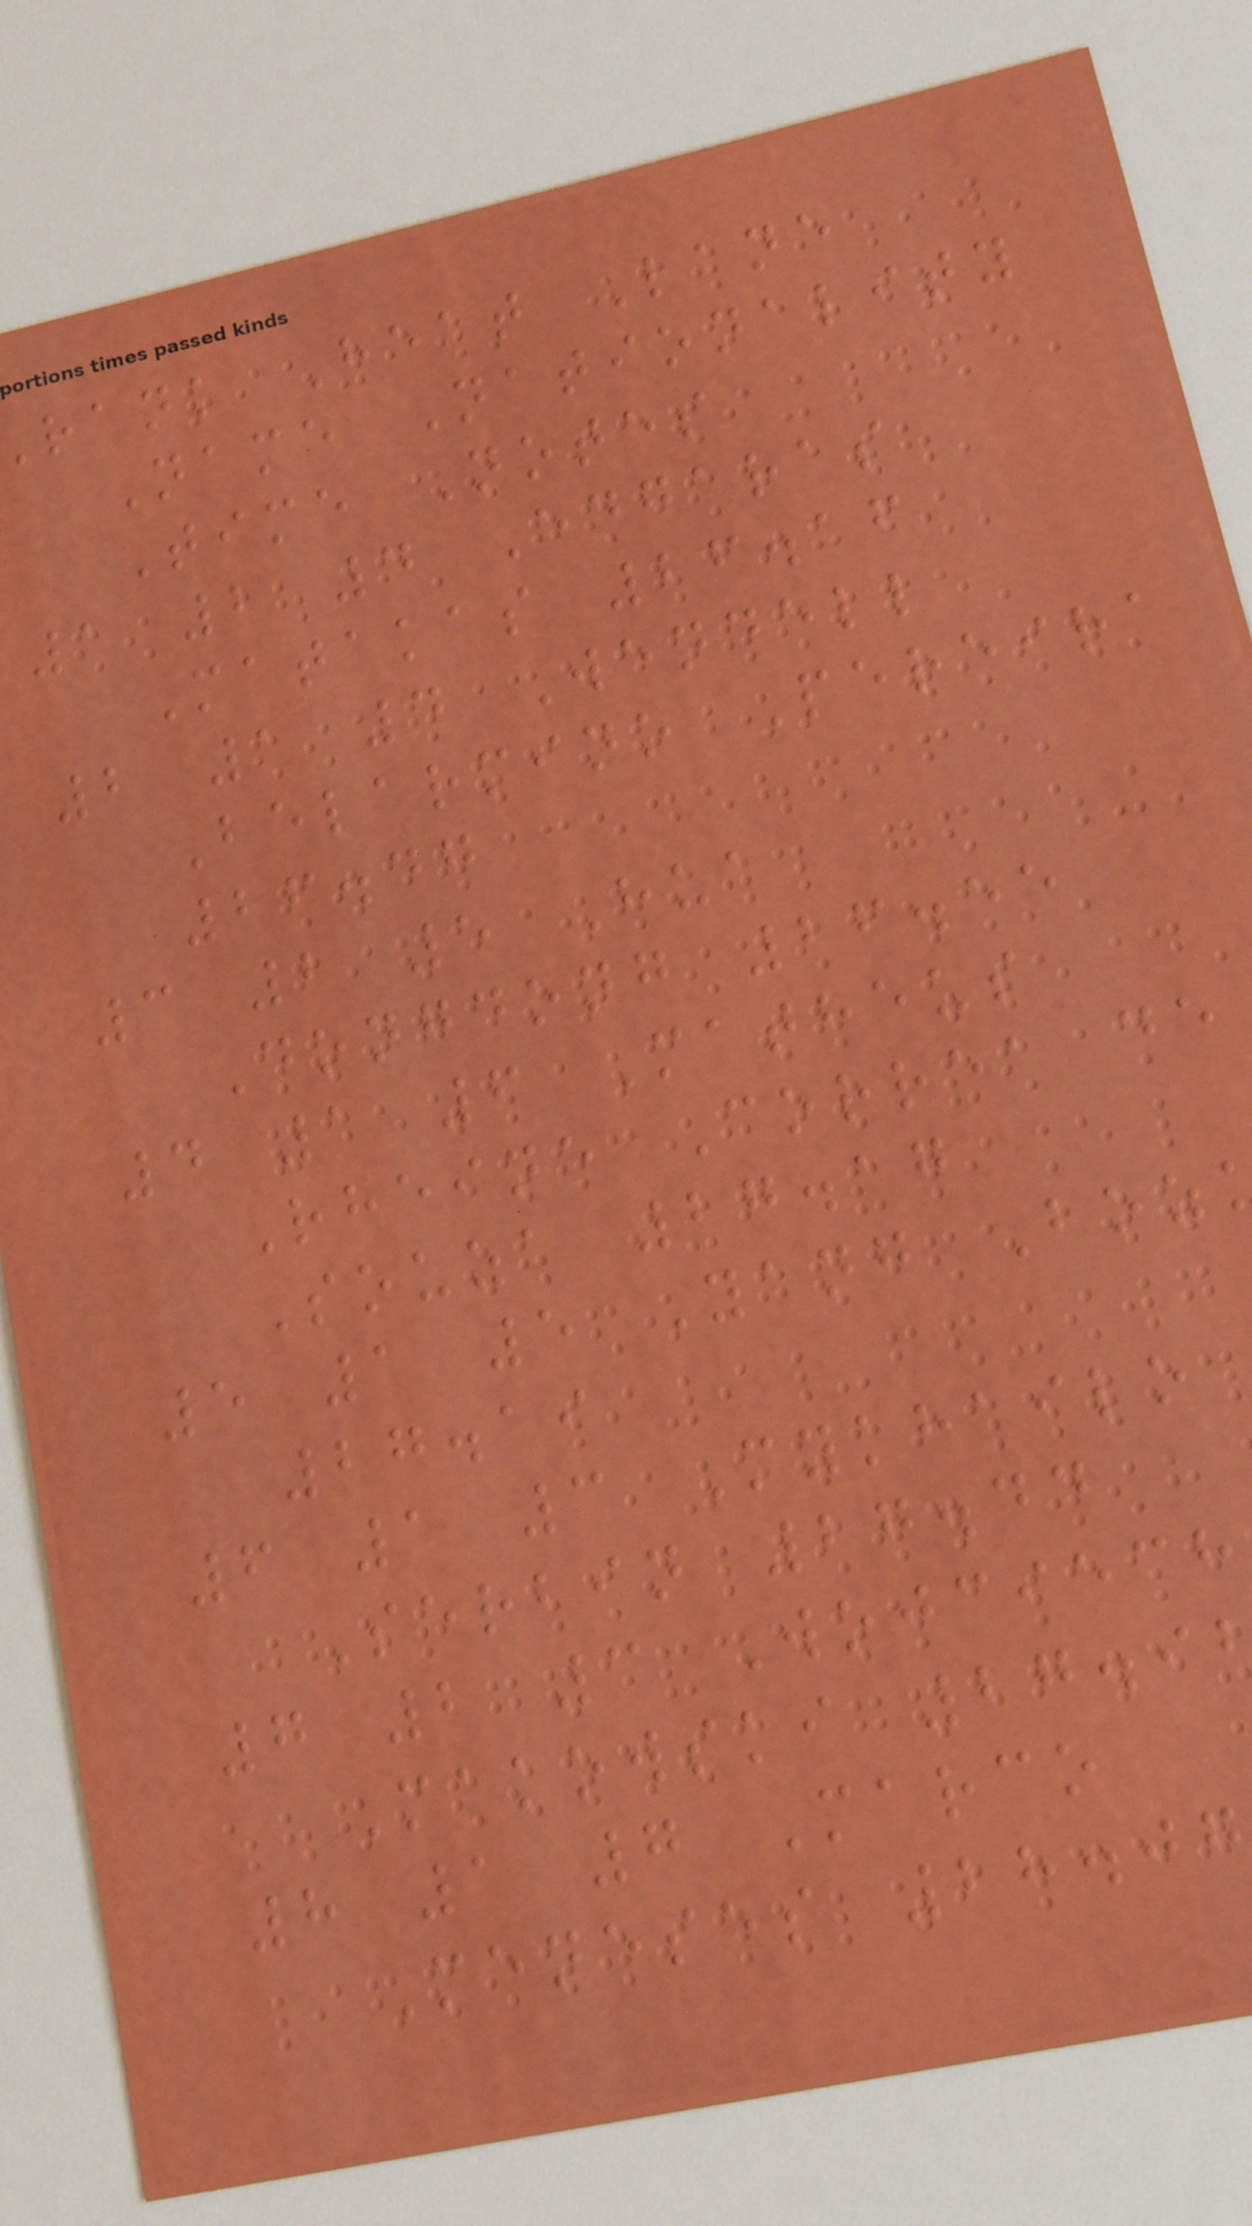rank Heat Lane
Name Nationality
Time Notes
1 2 4 Edgaras
Matakas 26.16
2 1 4 Wendell
Belarmino Pereira
26.47
3 2 5 Hua
Dongdong 26.55
4 1 6 Matheus
Rheine Correa de
Souza 27.17
5 1 5 Yang Boz
27.19
6 1 3 Mykhailo
Serbin 27.44
7 2 3 Wojciech
Makowski 27.9
8 1 7 Marco
Meneses 28.07
